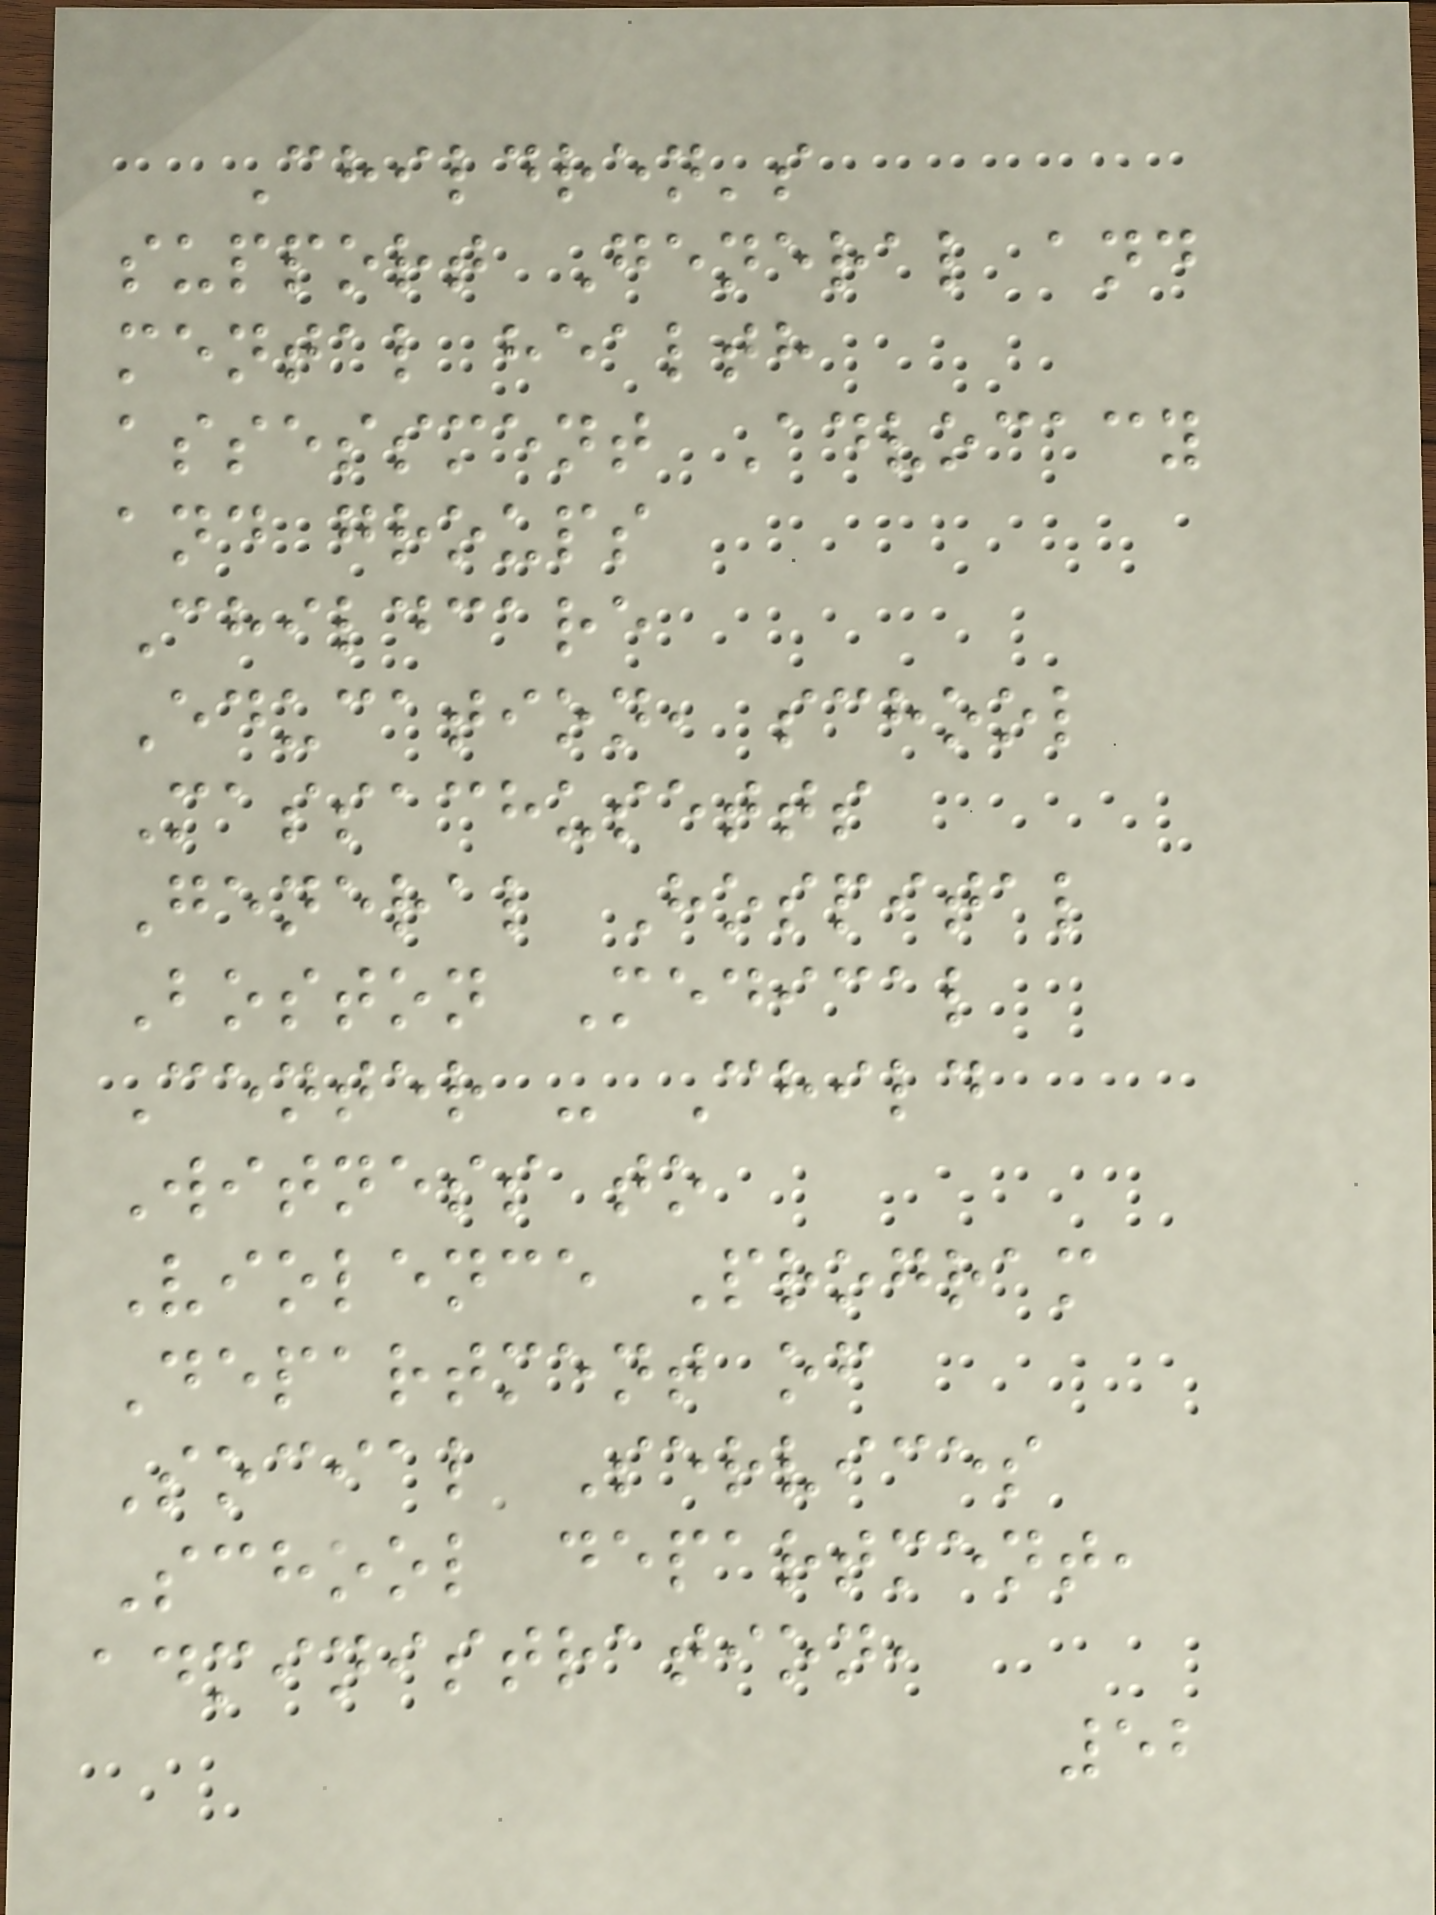Children's
support General and
mental health
assessment Advocacy
and groups
Childcare
Education, school
Massachusetts
General Hospital
Boston Medical
Center - Child
Witness to
Violence Program
Department of
Social Services
School department,
administration,
52
